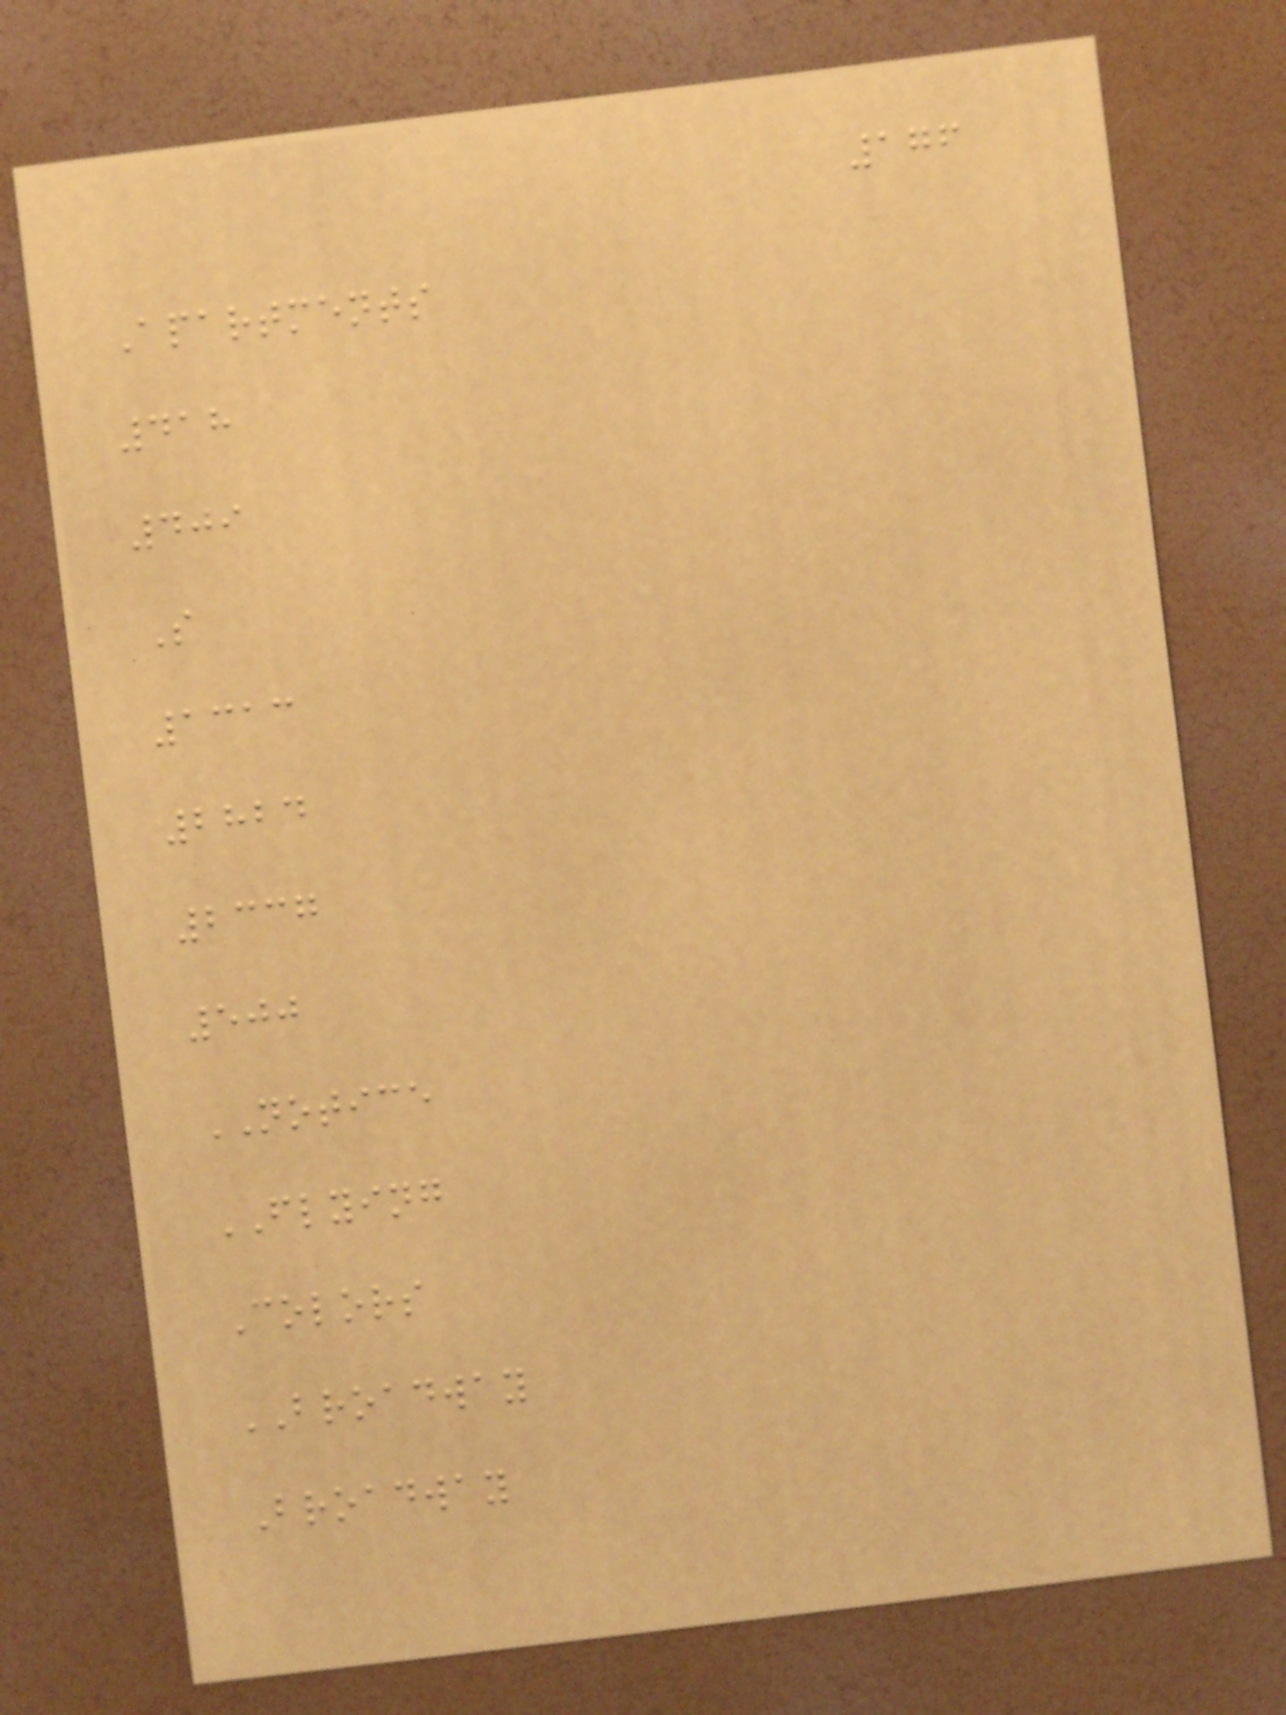176
Apartments
418
409
S
1313
2824
2337
500
NOTICE
FLYING
Colors
BROADWAY
Broadway
